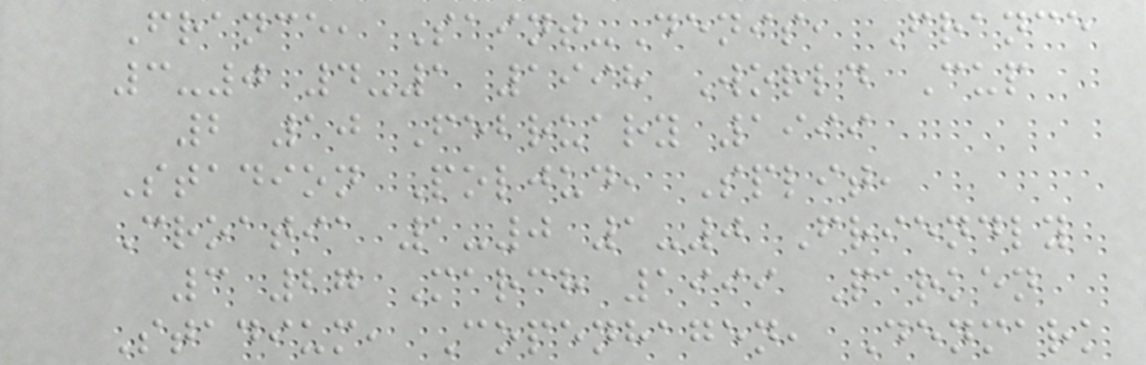France, Saint-Denis, France
3-0 4-1 1998 World Cup
2 10 February 1999
Stadion Poljud, Split,
Croatia 1-0 1-0 Friendly
3 27 March 1999 Parken
Stadium, Copenhagen, Denmark
